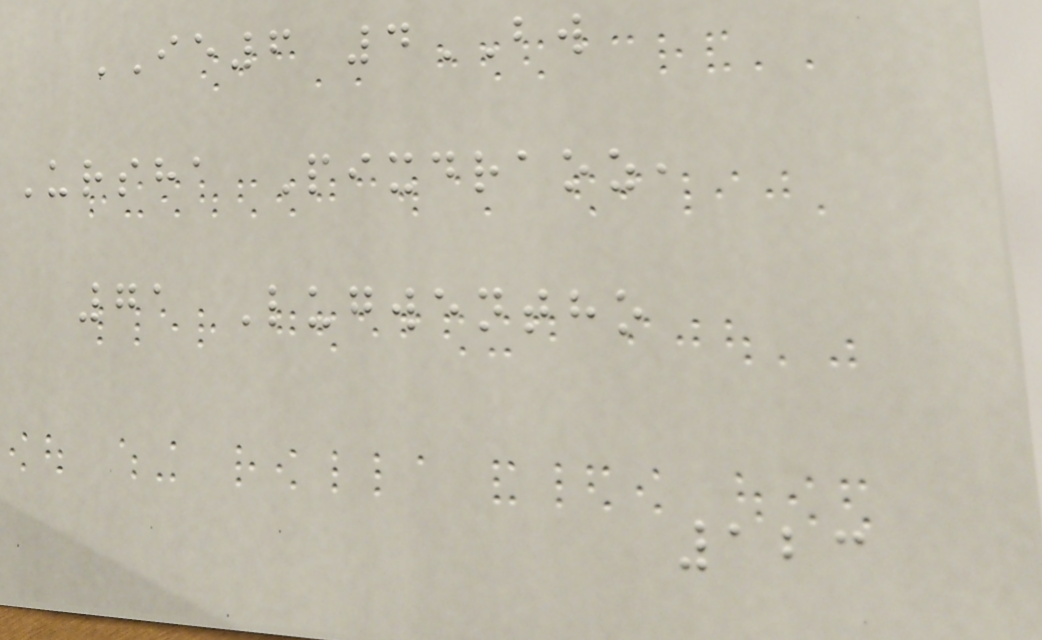IE6 4BW
Ursha Pixdraoz,
71 Lugwentho
123
